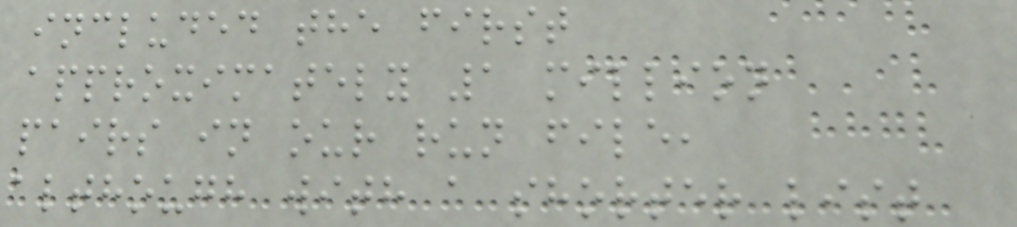included the first
approximately 1 million
pairs in our run file,
although with a shorter list
